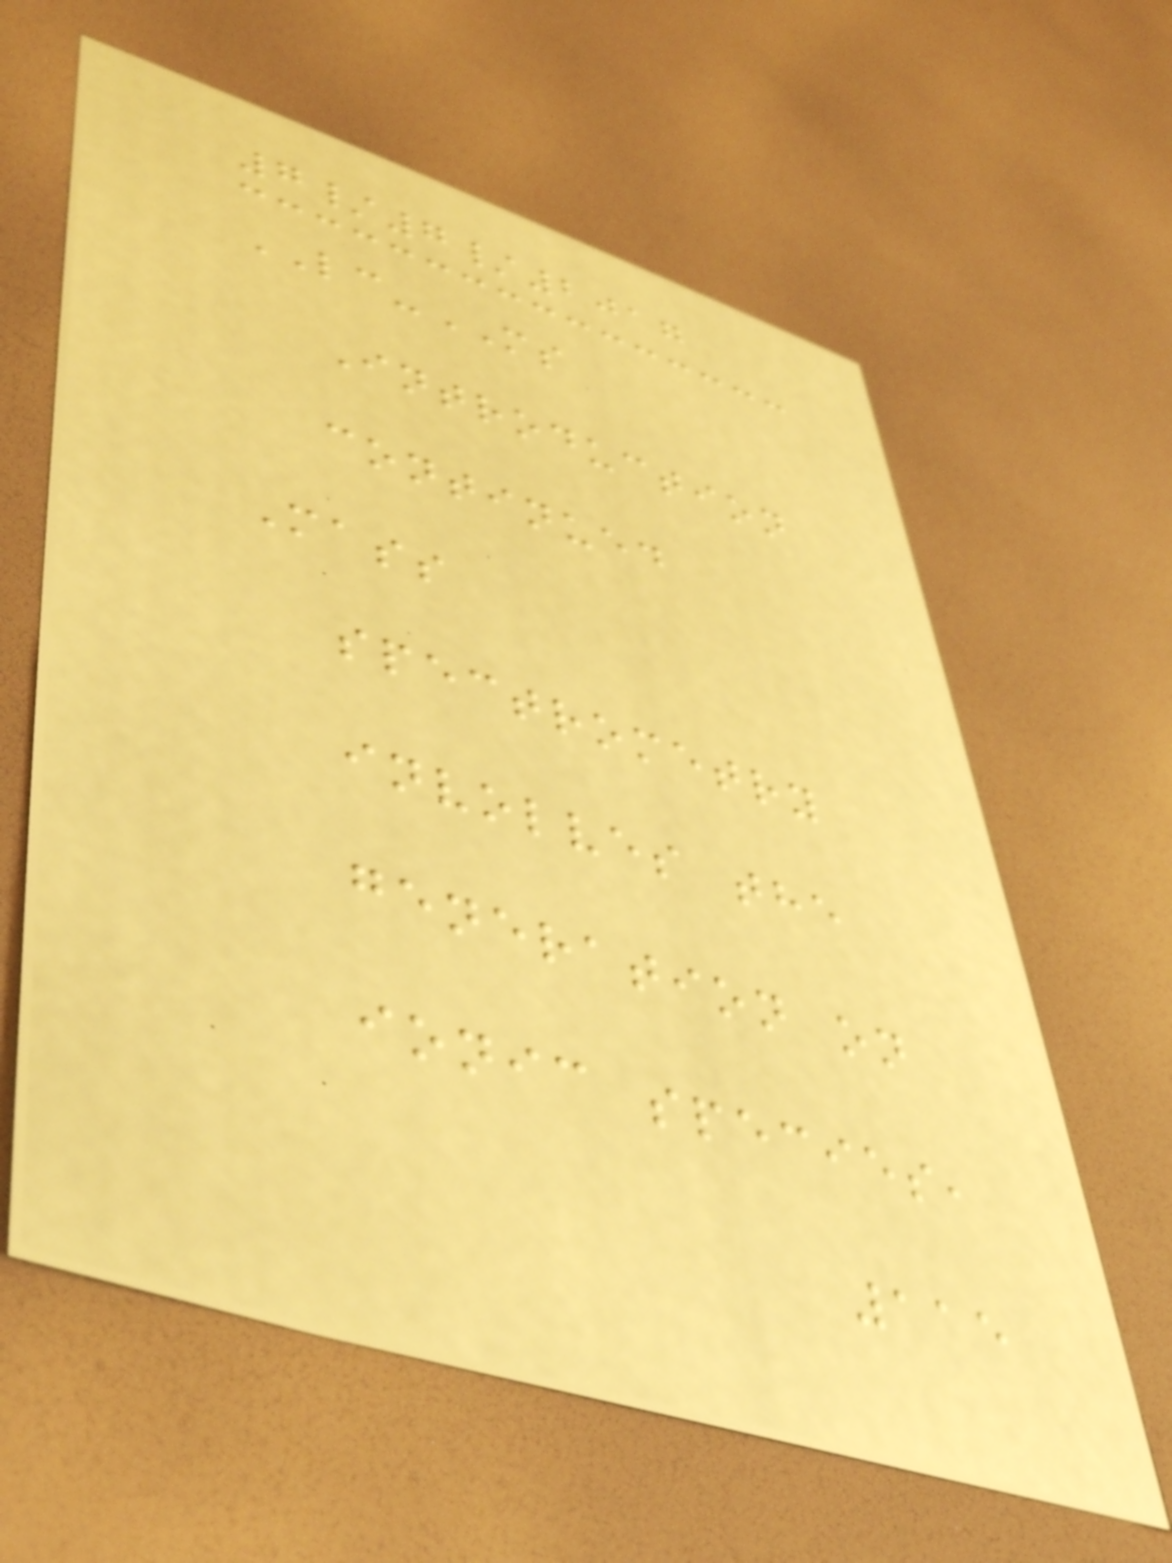7/7/2017
LC-MS
Introduction
continued
Mass
spectrometry
involves the
generation on
ionic species,
115
